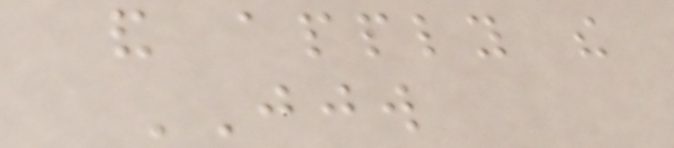and apply the
JJW
